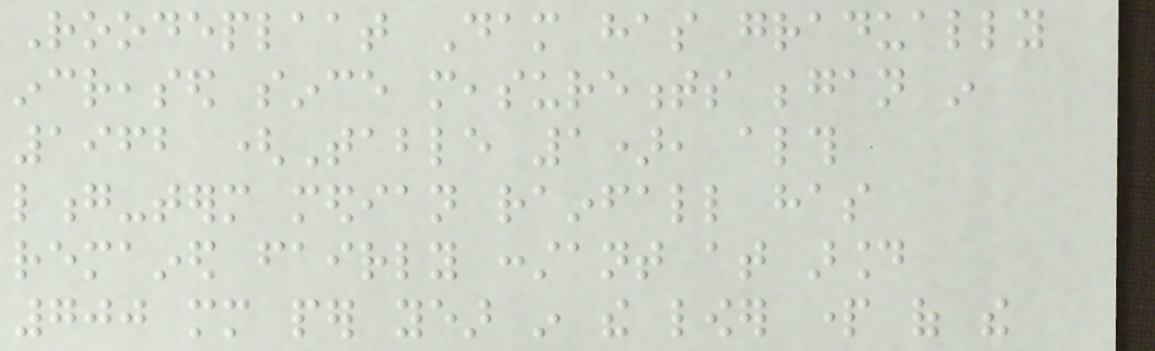Roodeplaat Dam has gradually
increased since measurements began in
1962 (Table 1), although
long-term median rainfall has
remained fairly constant at around
700 mm per year in the lower part of the
